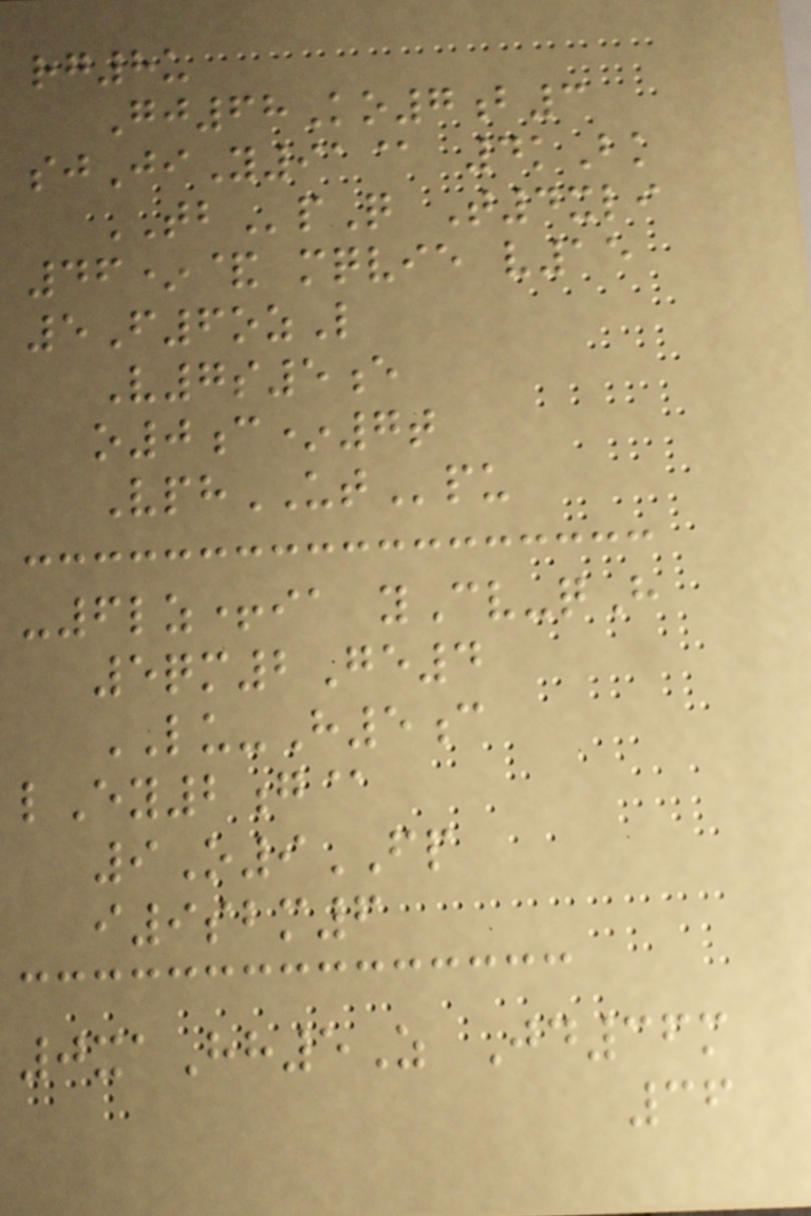rg8u
Gj68Ko7b3
sjJiY91@ 4kBk
TBpQ T4xli
46*& mqvie v15
5F6ozL
V7s5e
o0c*7t
VphUTpu
-6lz+ia yCv-qH
5qm2Ge4
LU-H5c
lEy2g@
9O9FP
i9sbm6
0xaHh5Z Jd36m
36
